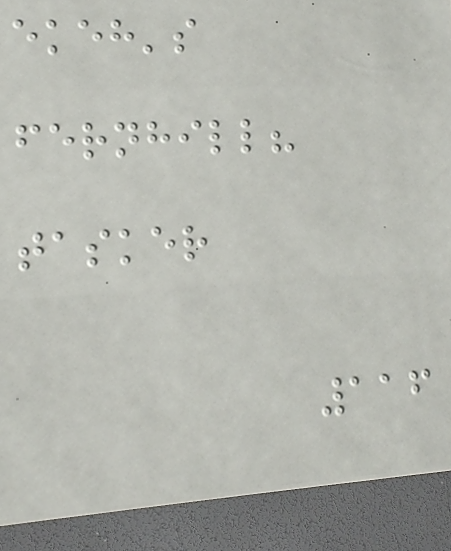ekeh's
fernhill?
tasker
116
